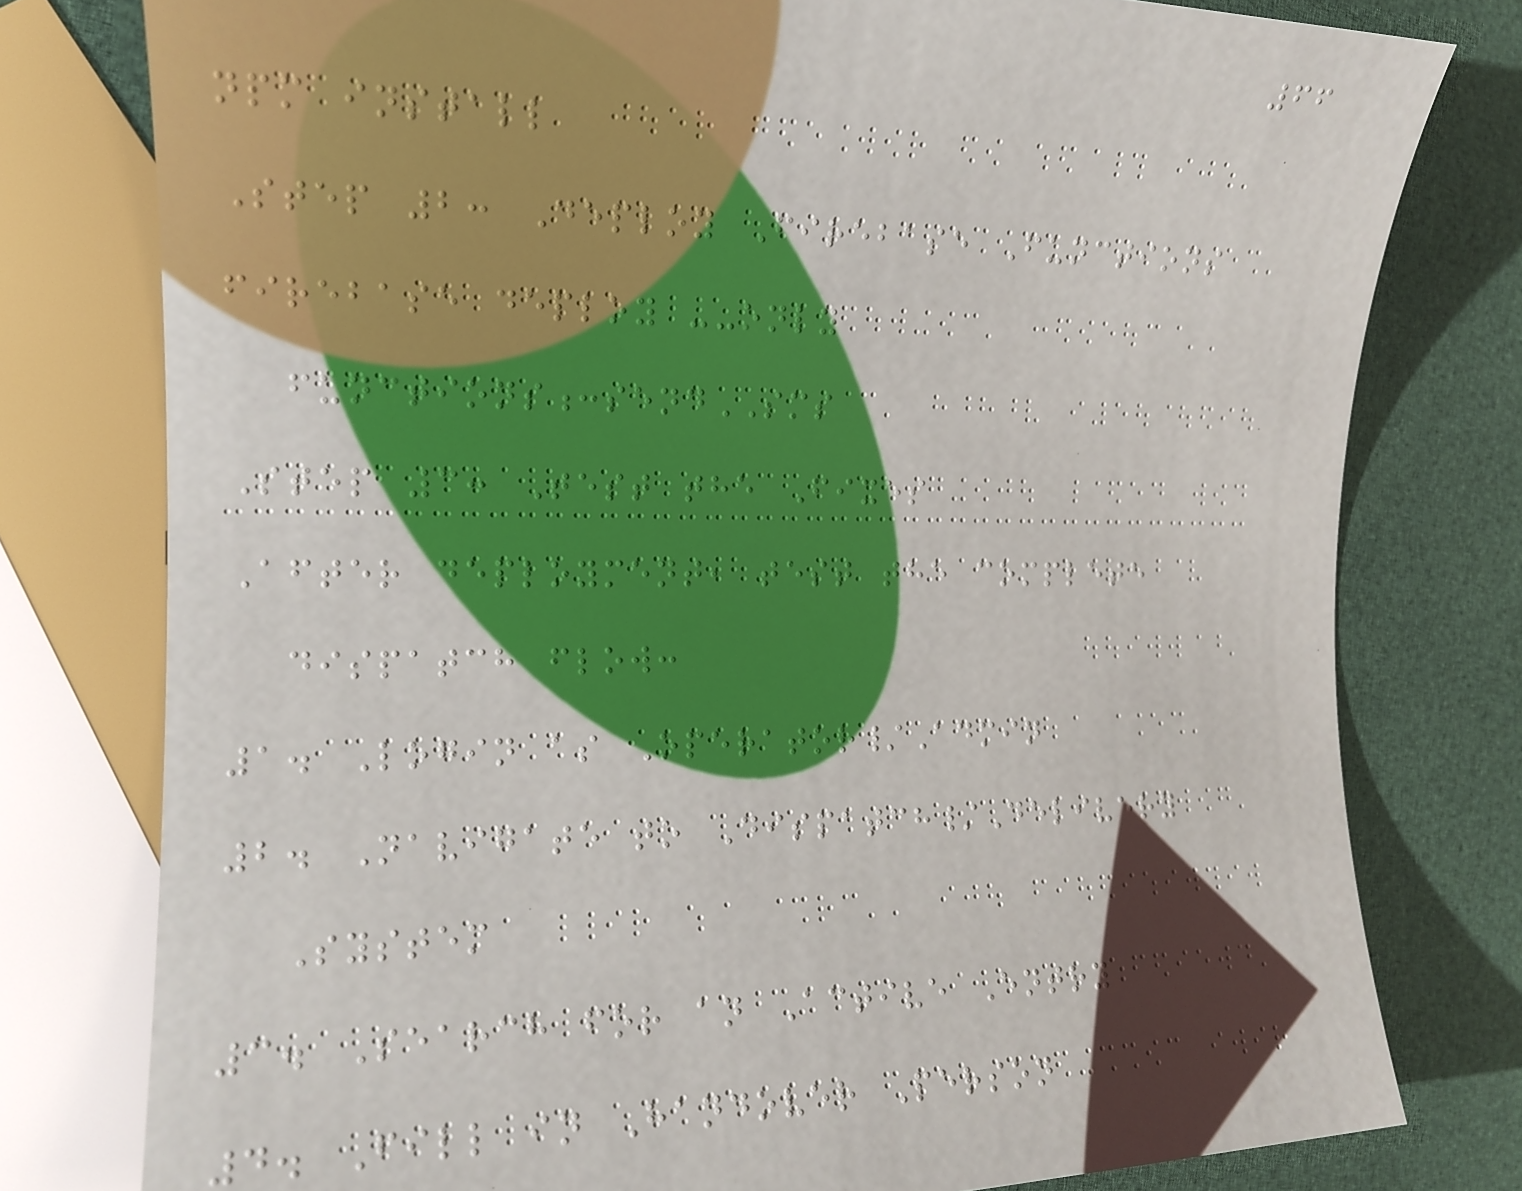66
npm install
Step 2: Deploy Firebase Functions
firebase deploy --only
functions:sendSMS
Step 3: Test the Fixes
After deployment, test the complete
dispatch flow:
1. Login as Operator/Admin
2. Navigate to Dispatch/Delivery
System
3. Search for an Active Entry
4. Fill in Handover Person
